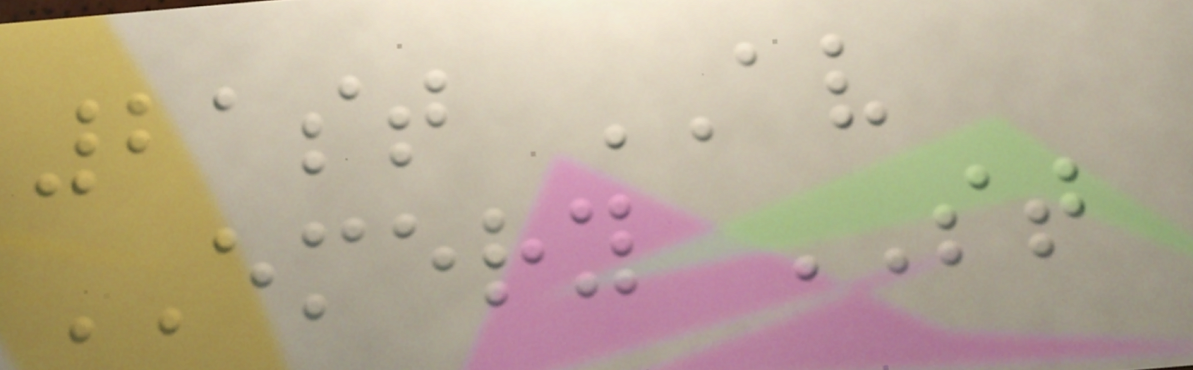21st AV
EMERY ST
